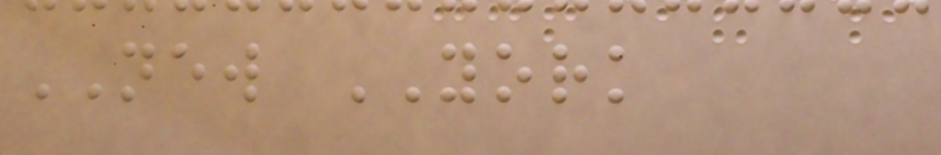NEW YORK
